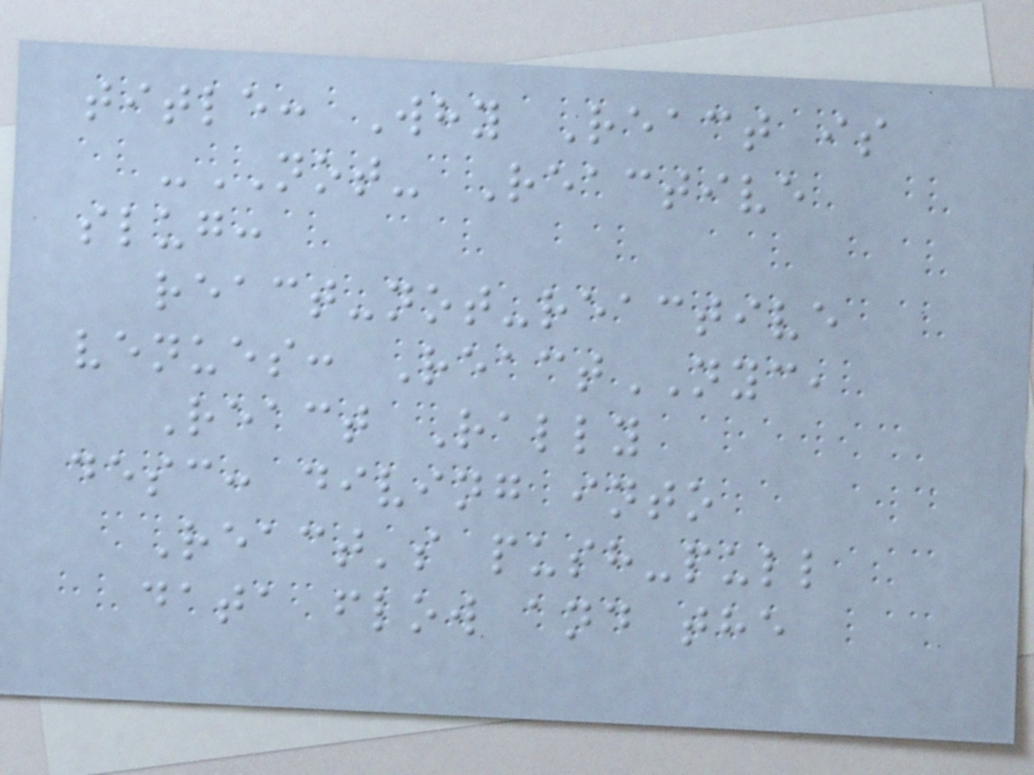title: Why React is
-NOT- Reactive
slug:
react-not-reactive
venues: ReactNYC,
React Rally
desc: diving into
React's push-pull
data flow and the
